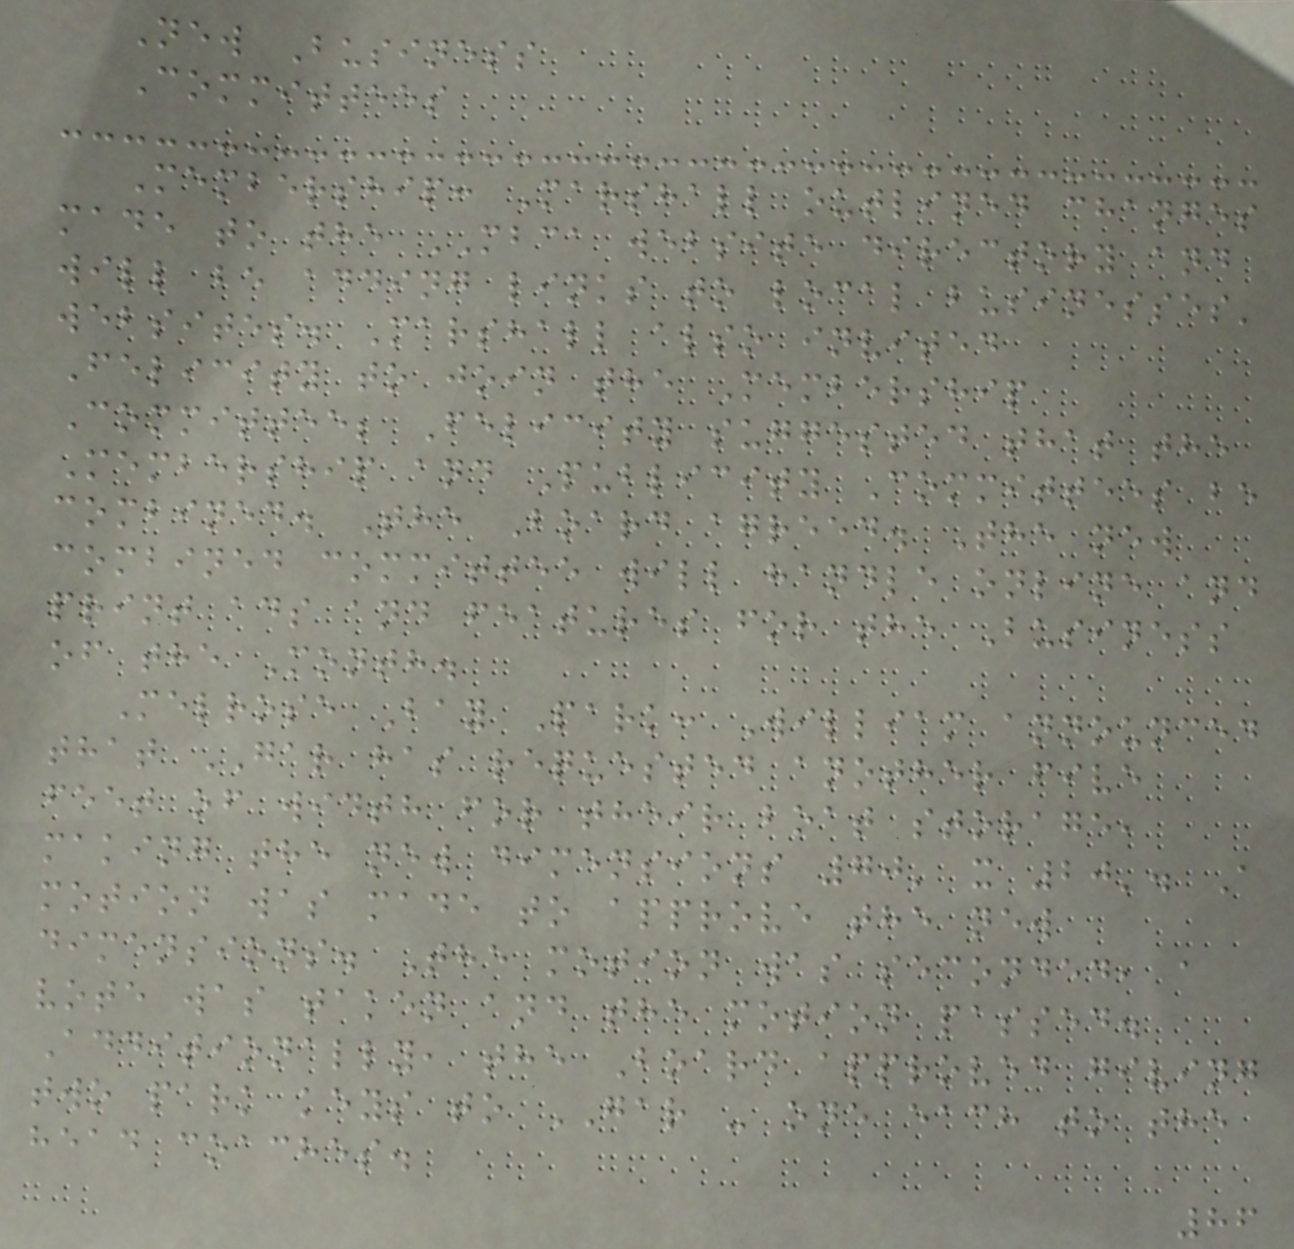New Business
Committees
Membership: Marshall outlined changes
made to the MBCA website directory and
will be adding links to local businesses'
websites. Marshall also invited
Felicity to join the Membership
Committee; Felicity suggested that the
Membership and Publicity Committees be
combined. The Board agreed. The new
combined committee will handle online and
print ads and features for the Business
of the Month.
Melrose Bay Park: William announced
that GAR has requested another five
feet of width for their boat storage,
making the new dimensions 70' x 20'. A
motion was made to approve the new
dimensions. The motion was seconded, a
vote was taken and the motion passed.
Additionally, the Board approved giving
two park keys to GAR - one each to the
head coaches.
86
